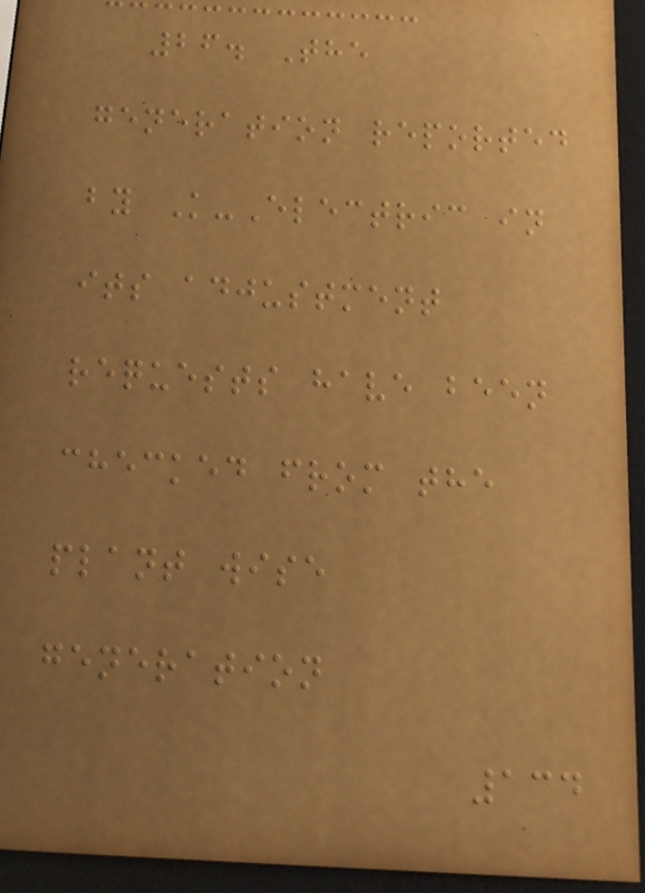26. The
generation reported
by K-Electric in
its adjustment
requests have been
checked from the
plant wise
generation
134
